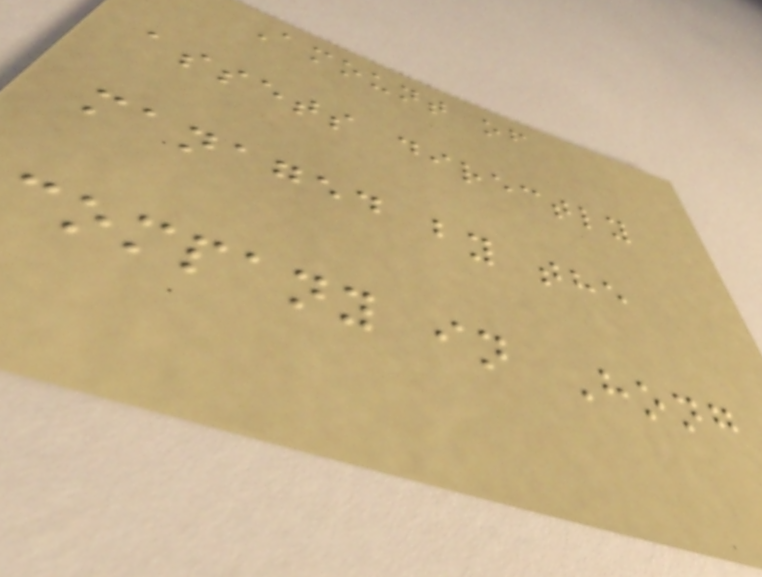Amount of
assets directly
managed by the
company in Hong
